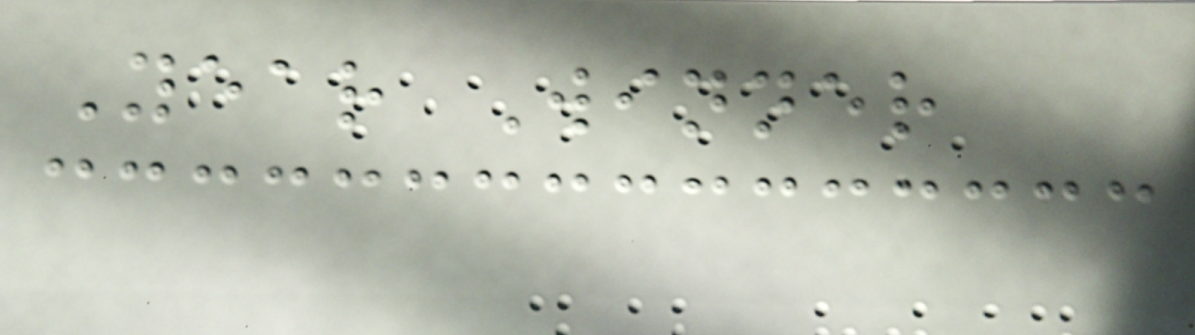Year Winner
